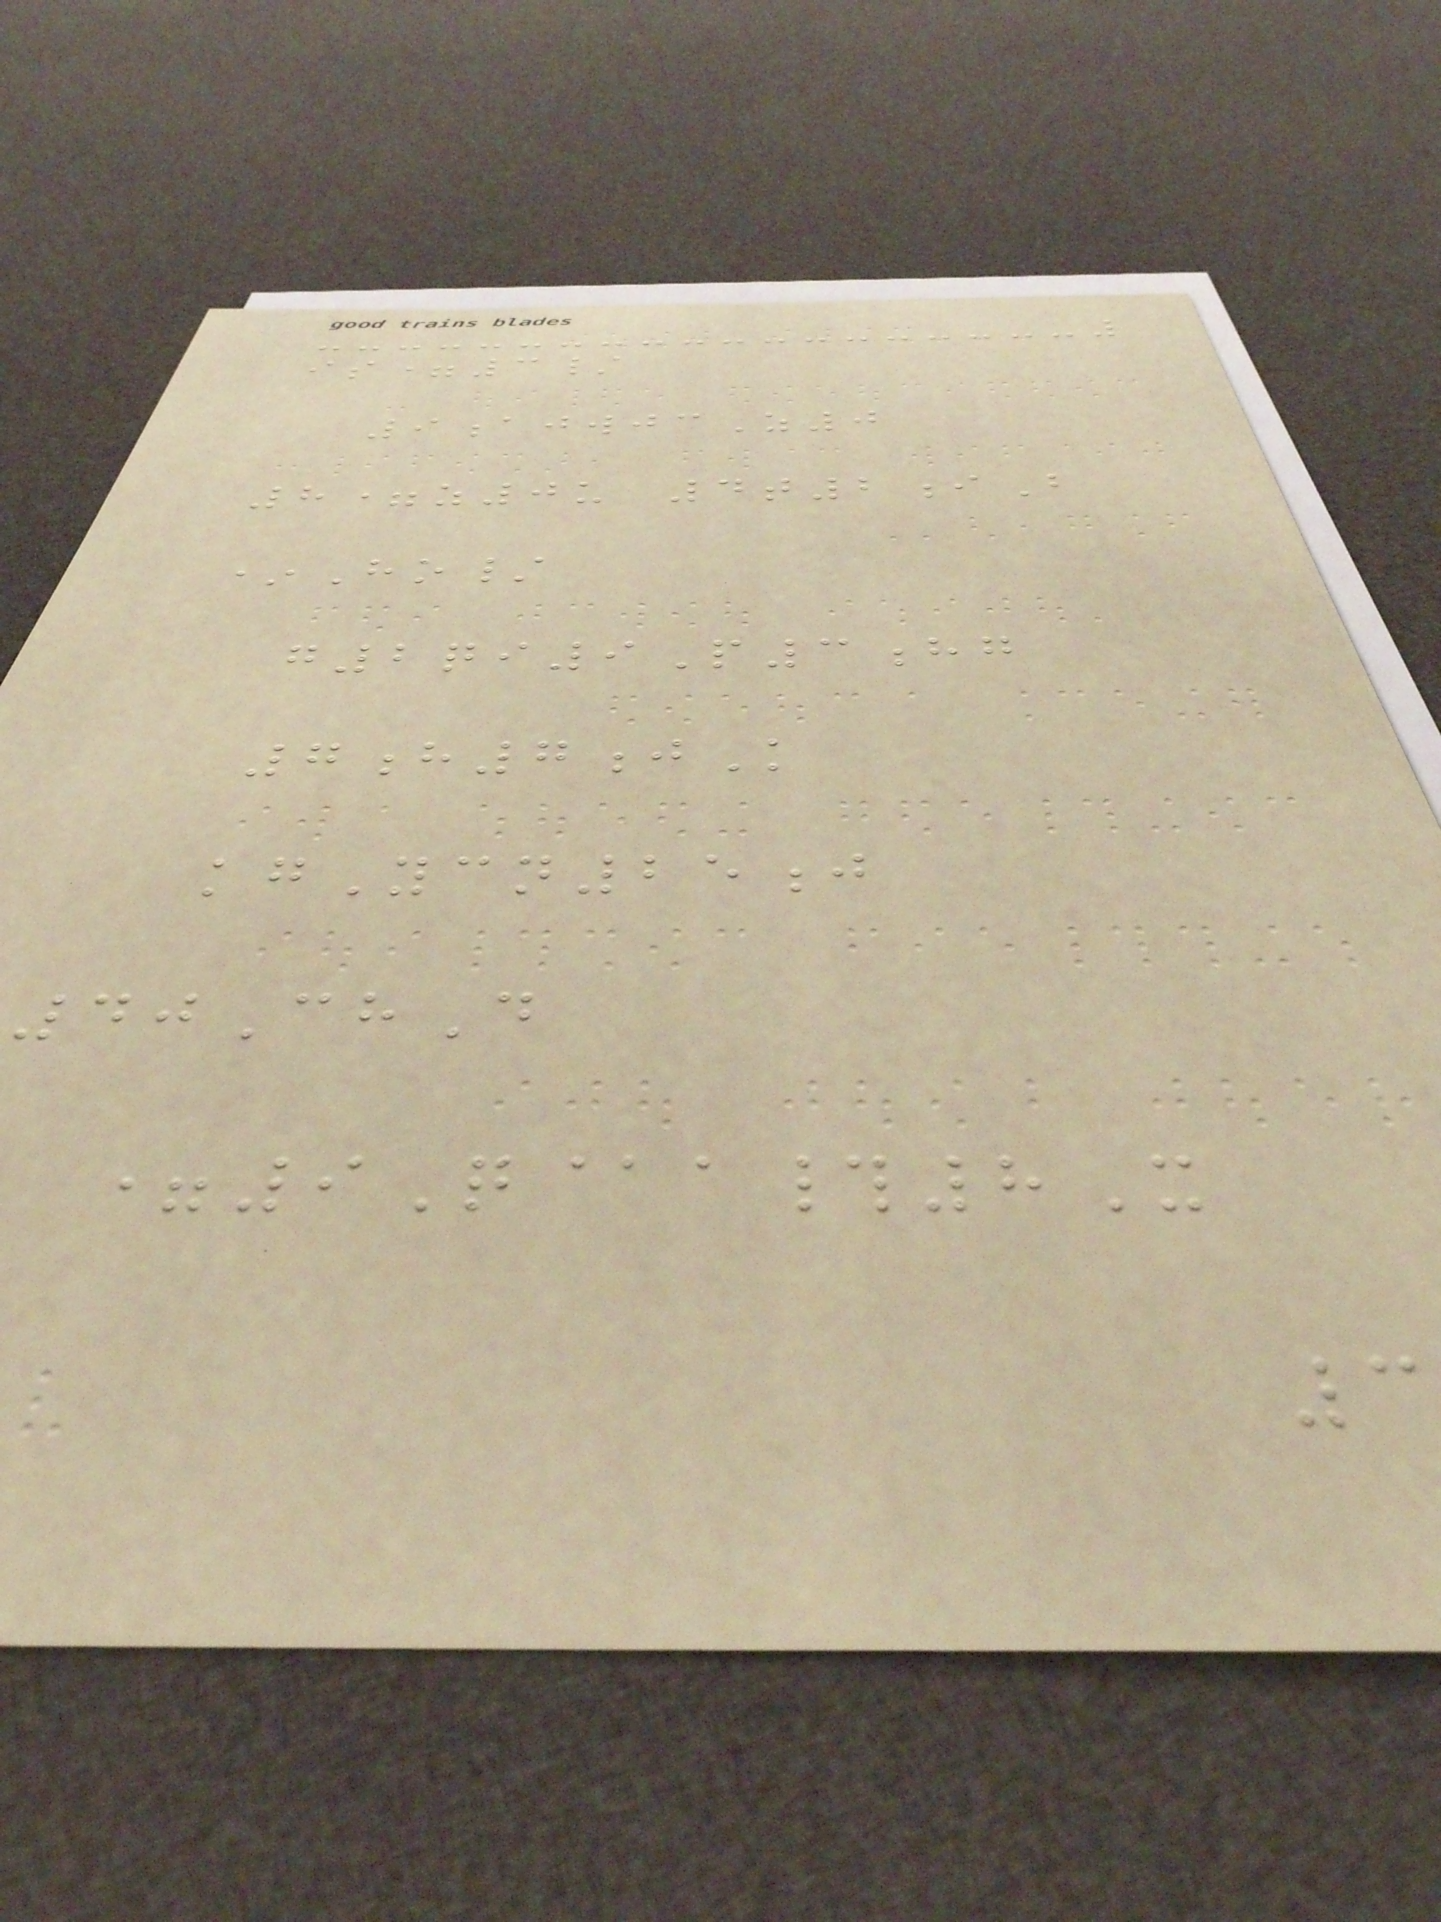is=3/
9ajwjcZ0
8=z0u 4t2iB
*Ho/
g2qi9P3hg
7h7jK
kgYcn25j
40ChD
=9Q@a#8X
